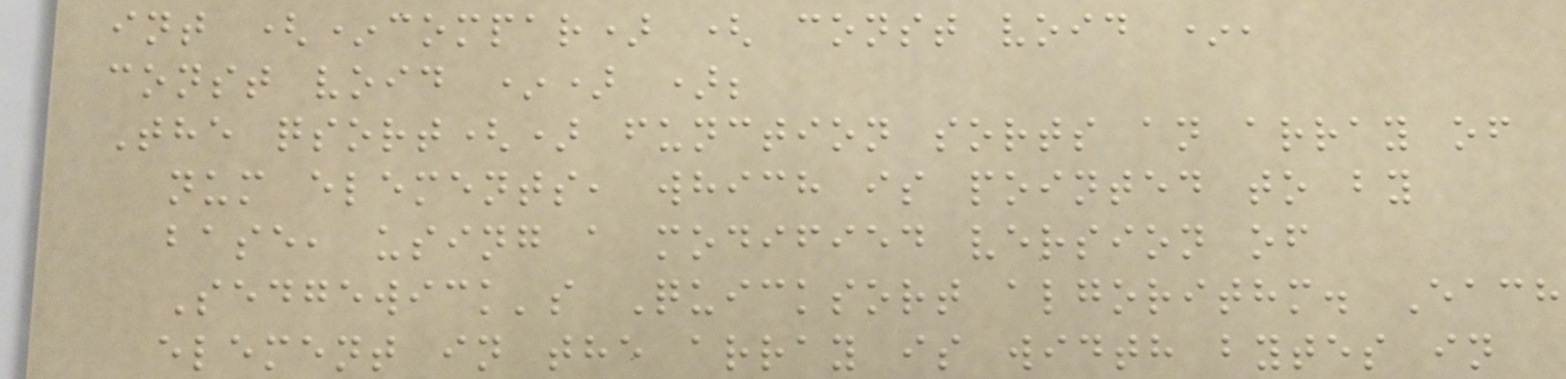int (*compar) ( const void *,
const void *) );
The qsort() function sorts an array of
num elements, which is pointed to by
base, using a modified version of
Sedgewick's Quicksort algorithm. Each
element in the array is width bytes in
